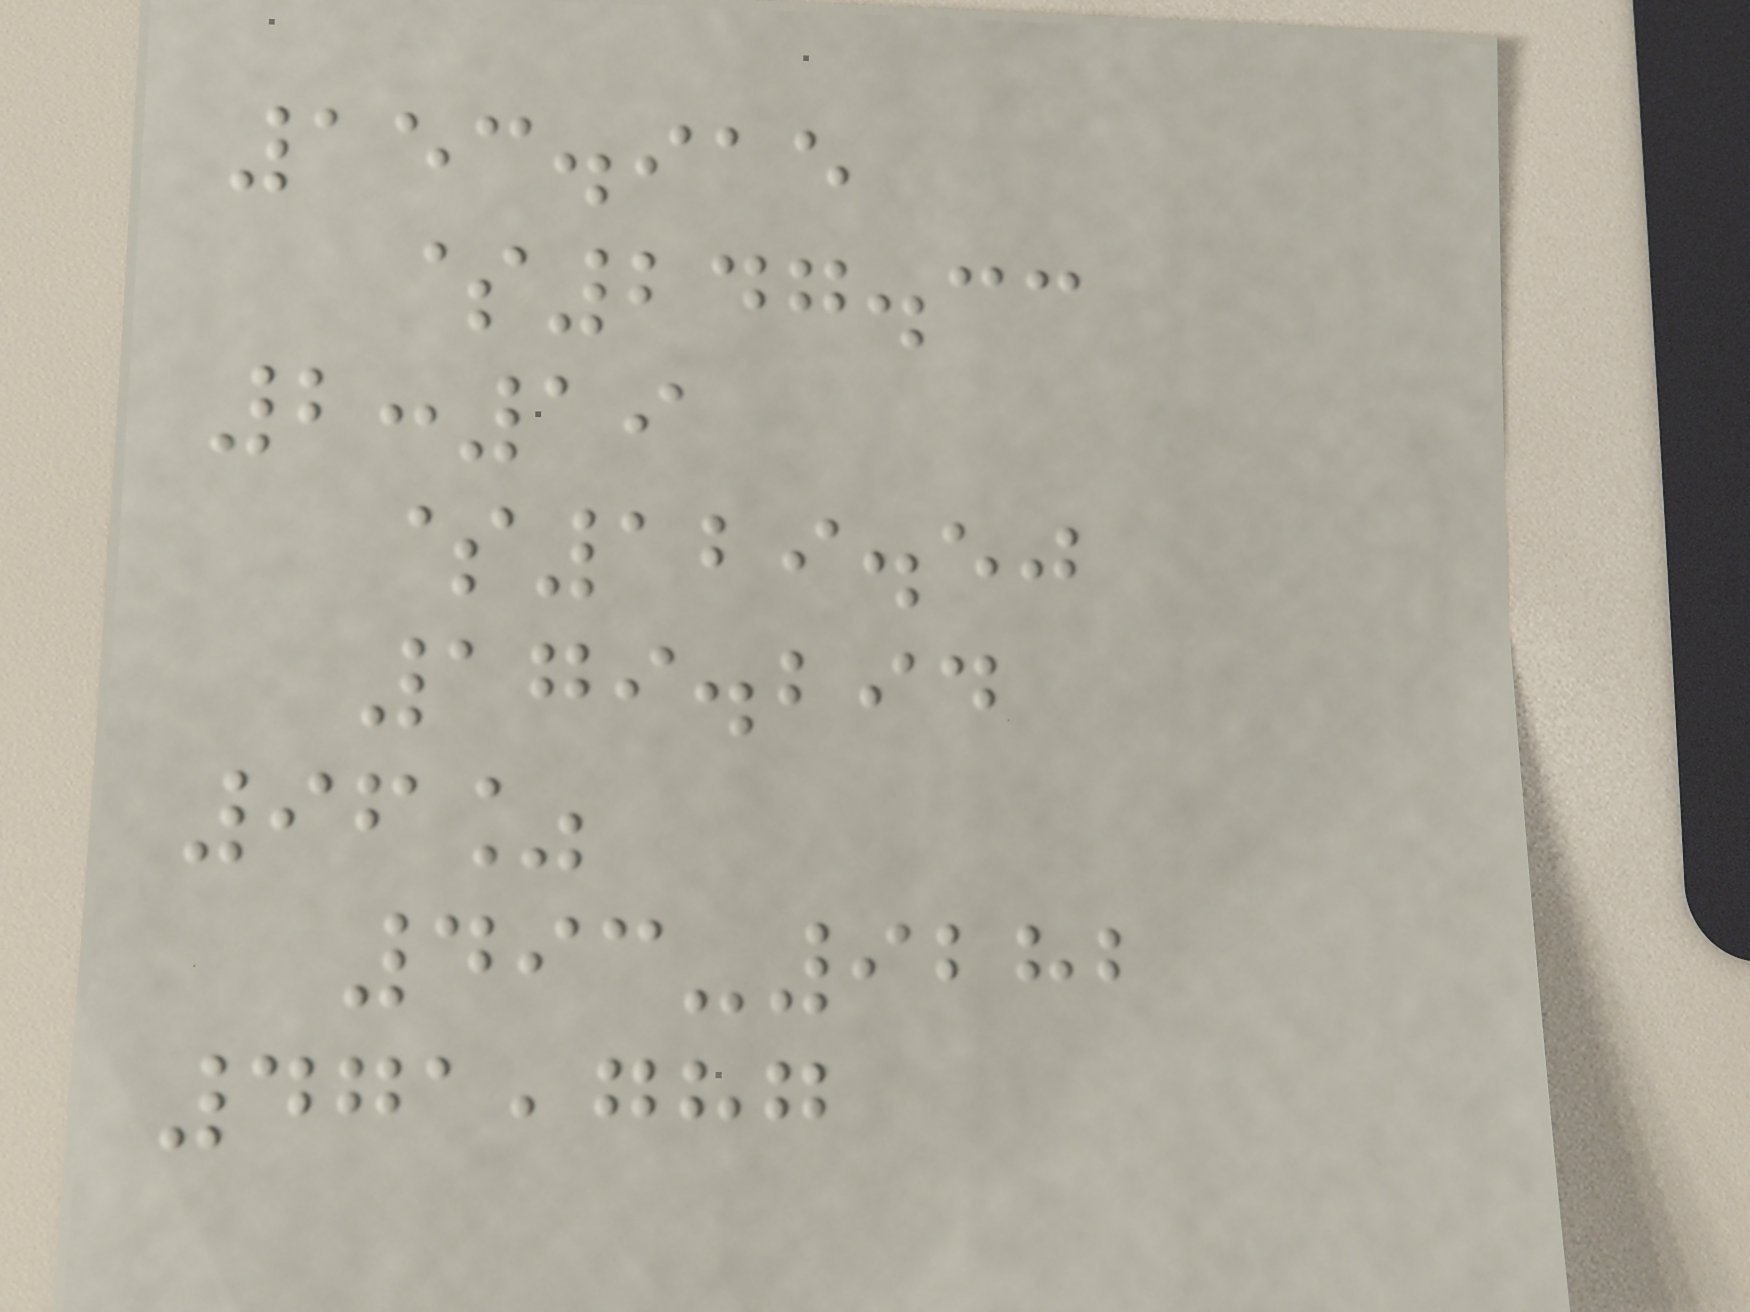153.915
$247.33
2:19
$129.50
179.294
96%
493-9282
471,787
